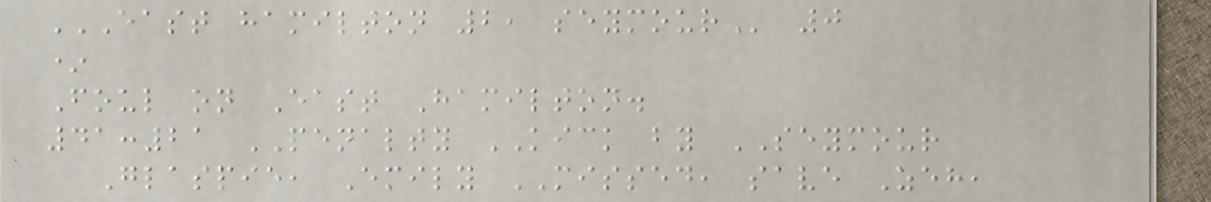EAST HAMILTON 2, SEYMOUR 0
*
Foul on East Hamilton.
41:21 PENALTY KICK by SEYMOUR
Glaspie, Emily MISSED, save Zeh,
